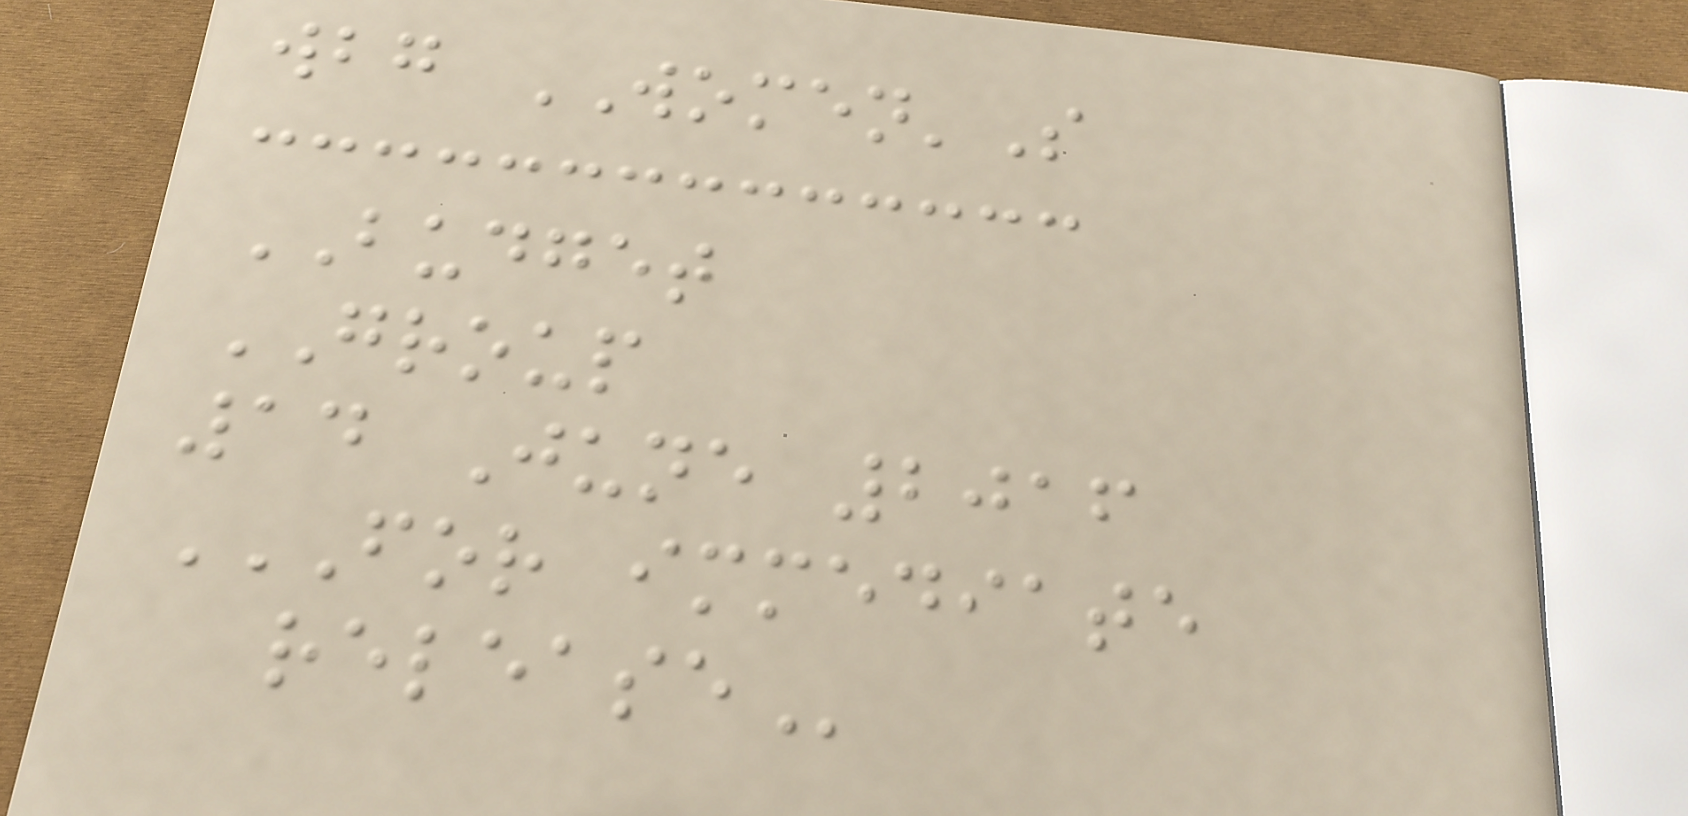wbg WOMEN'S
BUDGET
GROUP
14 June 2016
FOR IMMEDIATE
RELEASE
